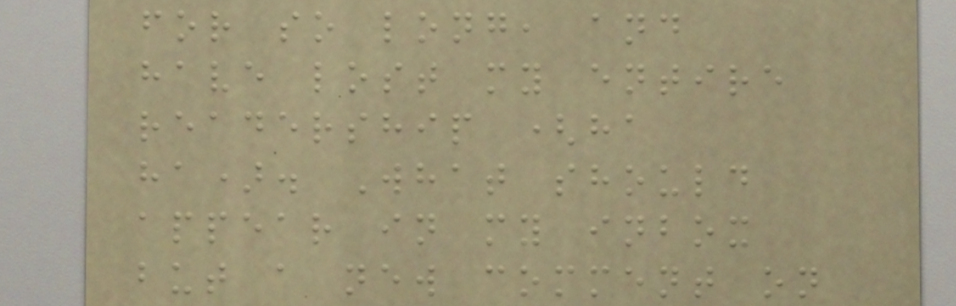for so long, and
have lost my entire
readership (ha
ha). What should
appear in my inbox
but a new comment on
